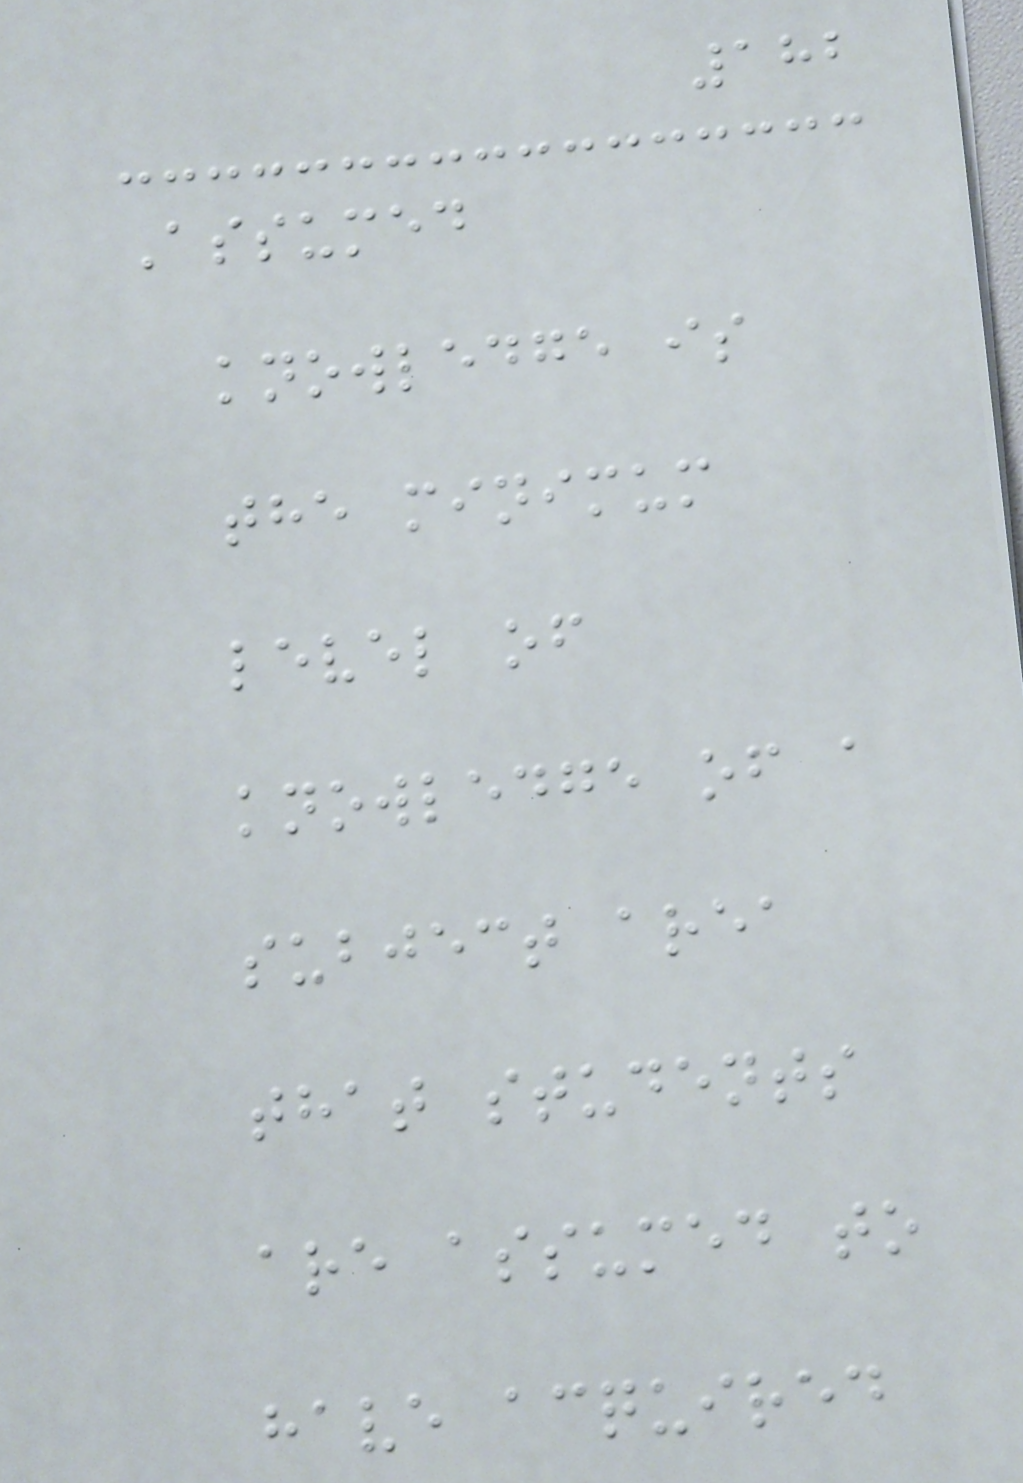182
Assumed
knowledge is
the minimum
level of
knowledge of a
subject area
that students
are assumed to
have acquired
